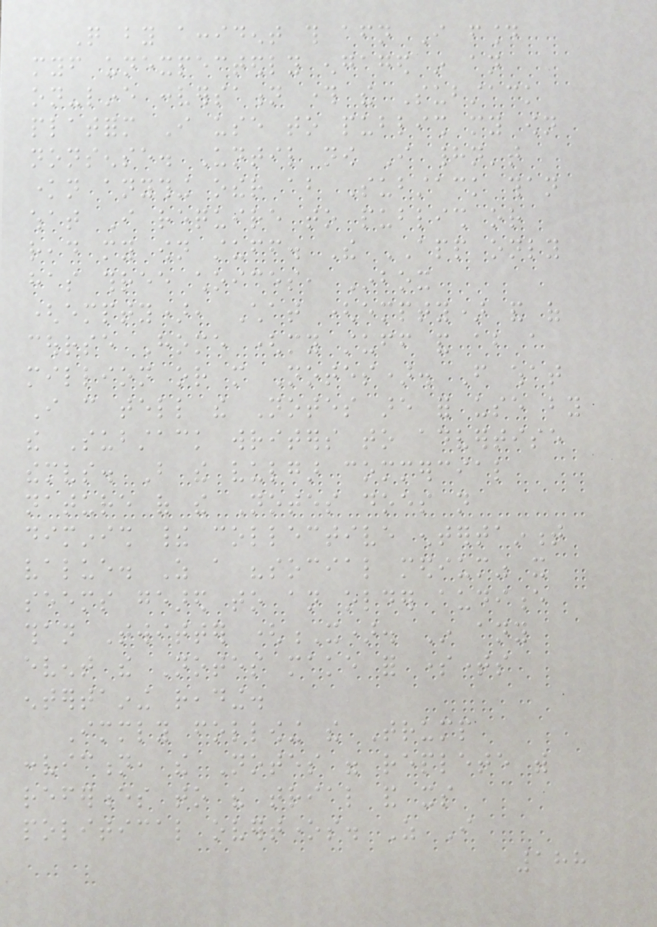Quite by accident this afternoon I found
myself unexpectedly engaged in an
on-line conversation through the Substack
platform I use to publish my own
nonsense. Until now I hadn't
known anything other about Substack than
what I require to publish or
read my own stuff. The APP only
has three choices, Inbox
(empty), Chat (empty) and of
course Home (my stuff and about a
million or more Notes). From what
I can tell the Notes are for use by
the Substack writers to advertise
themselves. But the vulgar commercial
nature of the Notes does not
diminish their collective entertainment
value. As a "social medium" it
seems geared to an older audience
than Twitter (X). In any
event the Notes make for sometimes
entertaining reading.
Immediately following the Trump
conviction, the Notes were replete with
references to the trial and its
political overtones. As I
188
